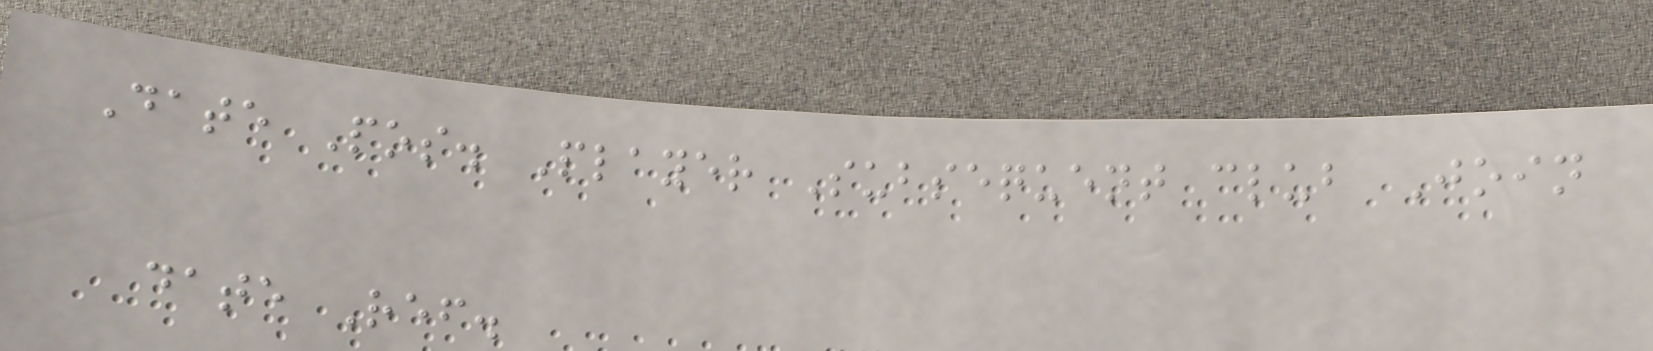Date Pos. Player Subsequent club Join
date Ref.
